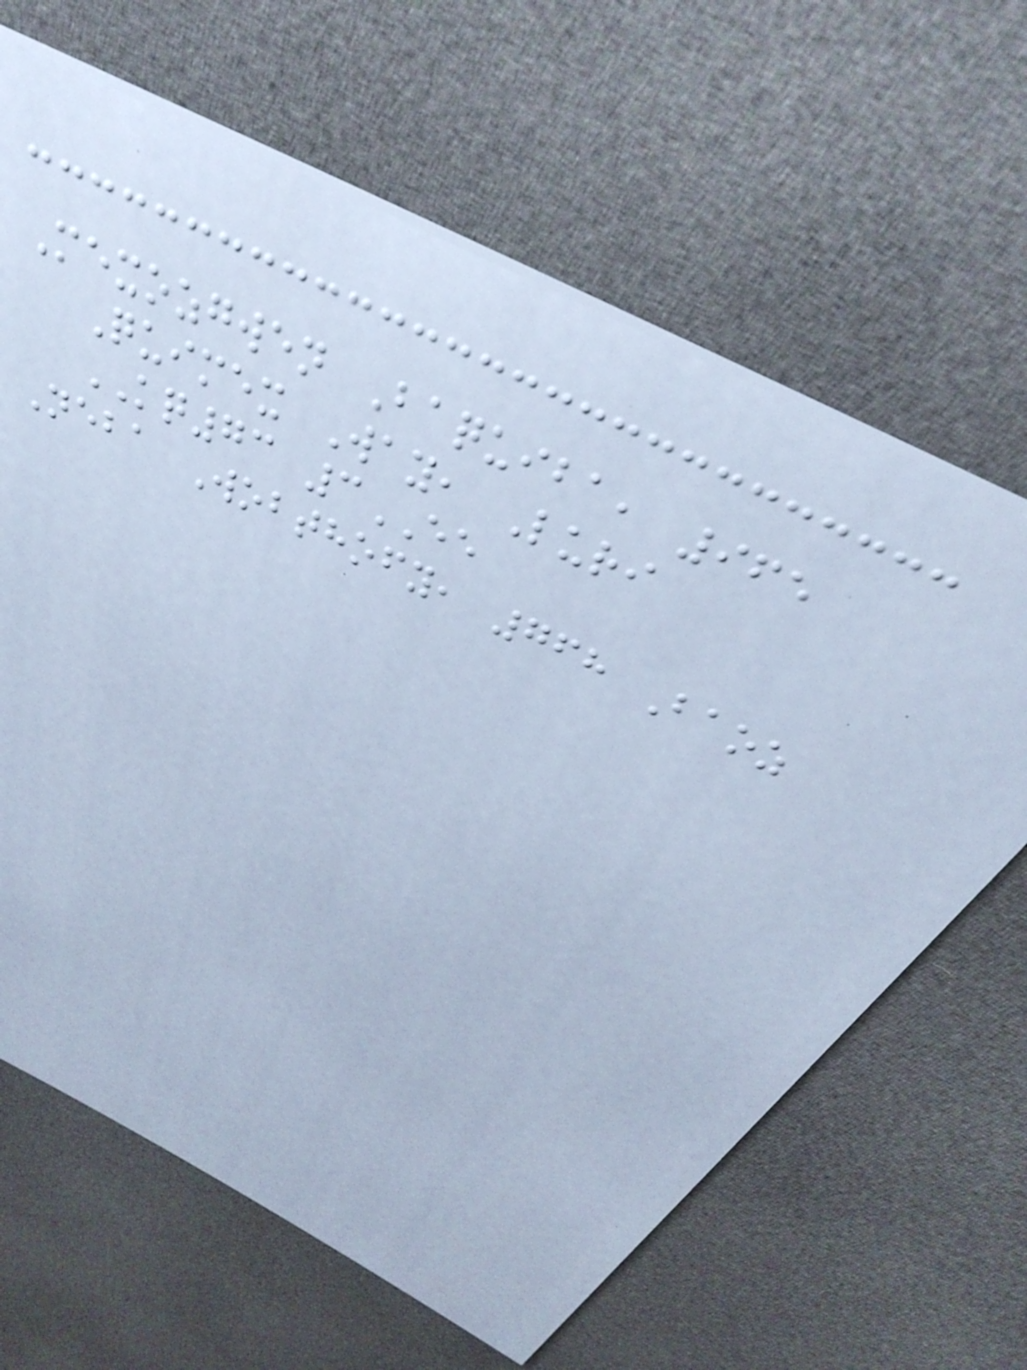Mexozgwen Baquiba, 965
Quimex Way, Luri
KQ73 3EE
Neba Wobthofy, 768 Baoz
